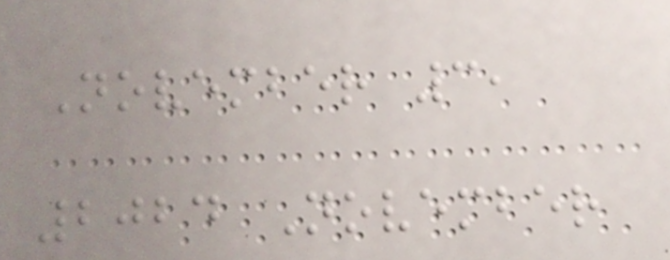November 3,
2024 November
